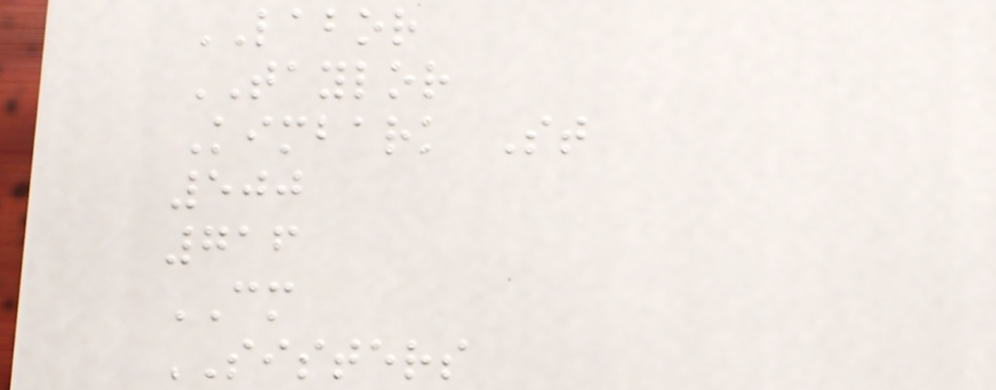LABOR
TAYLOR
Kimbark St
500
716
CM
SISTERS
